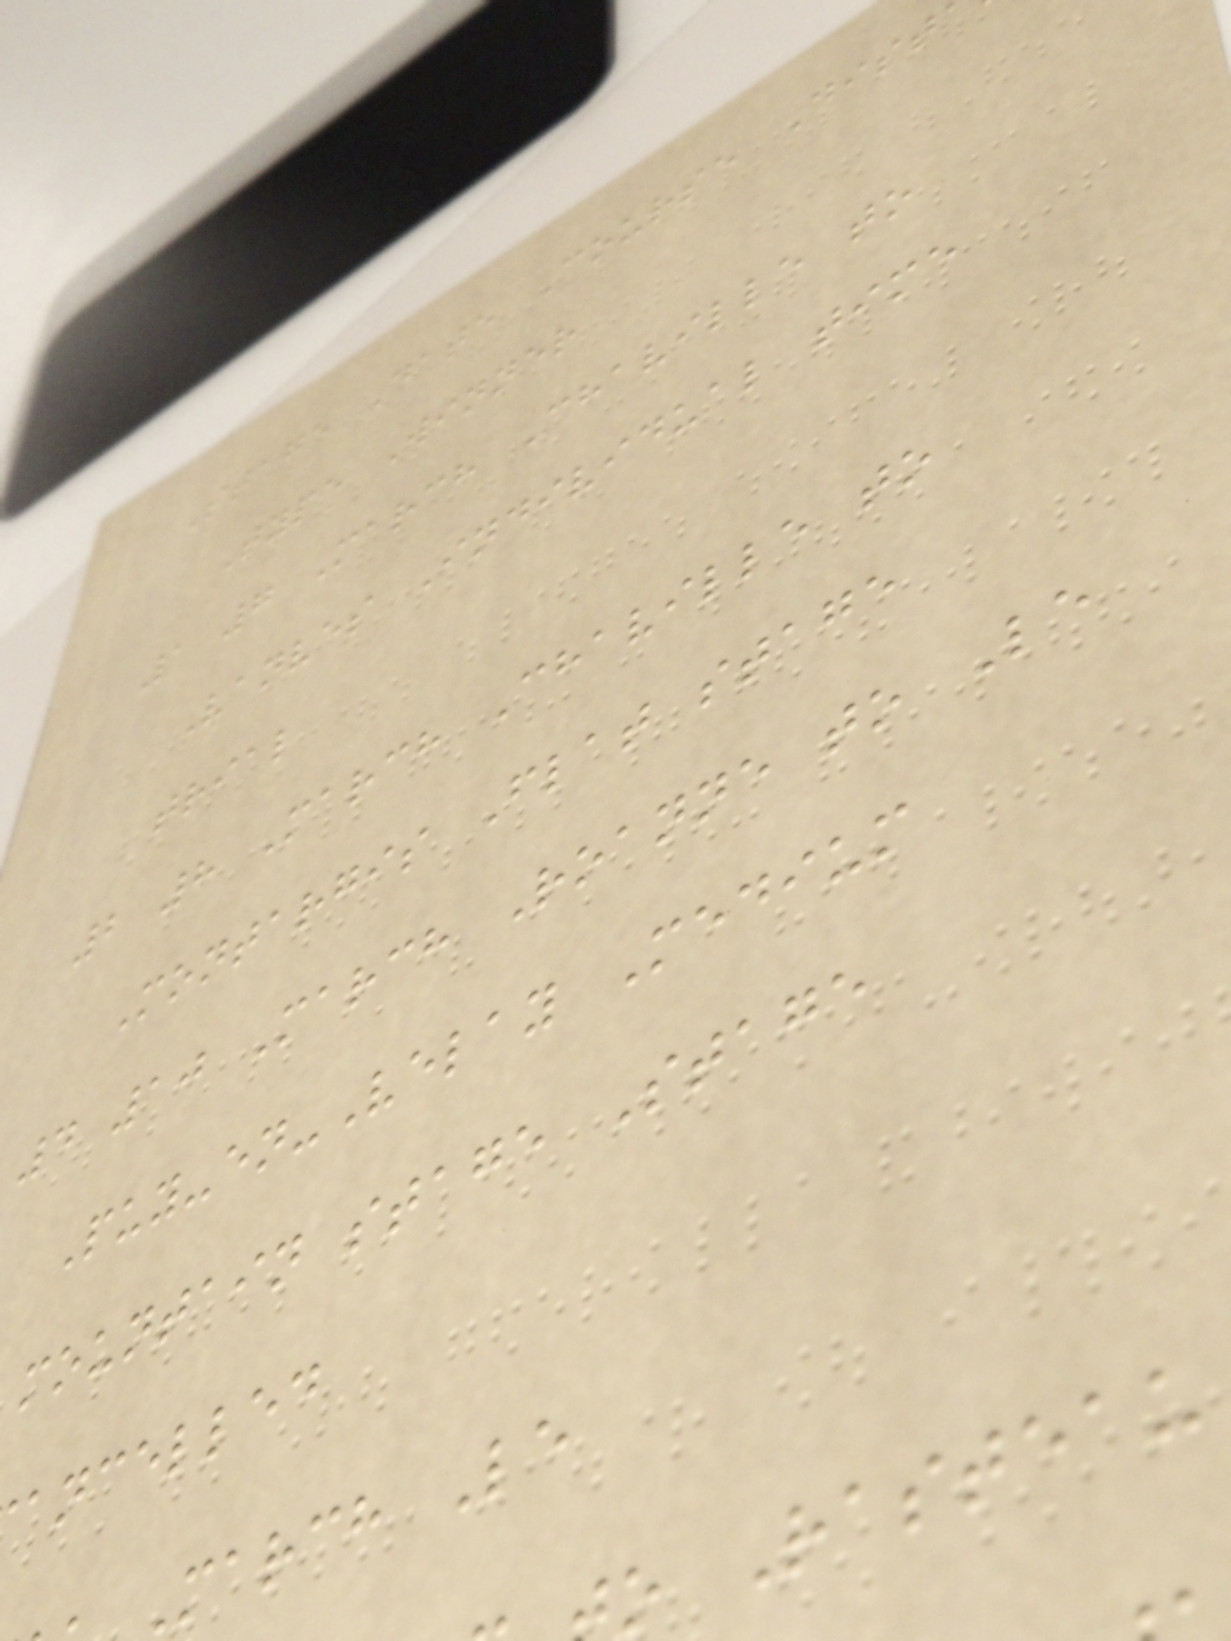Stage Date Course Dist
Type Winner
1 7 March Chaville to
Vanves Individual time
trial
2 8 March Chaville to
Montargis Flat stage
4 10 March Roanne to Le
Puy-en-Velay Medium
mountain stage Stage
ancelled
march Le
o Rasteau
